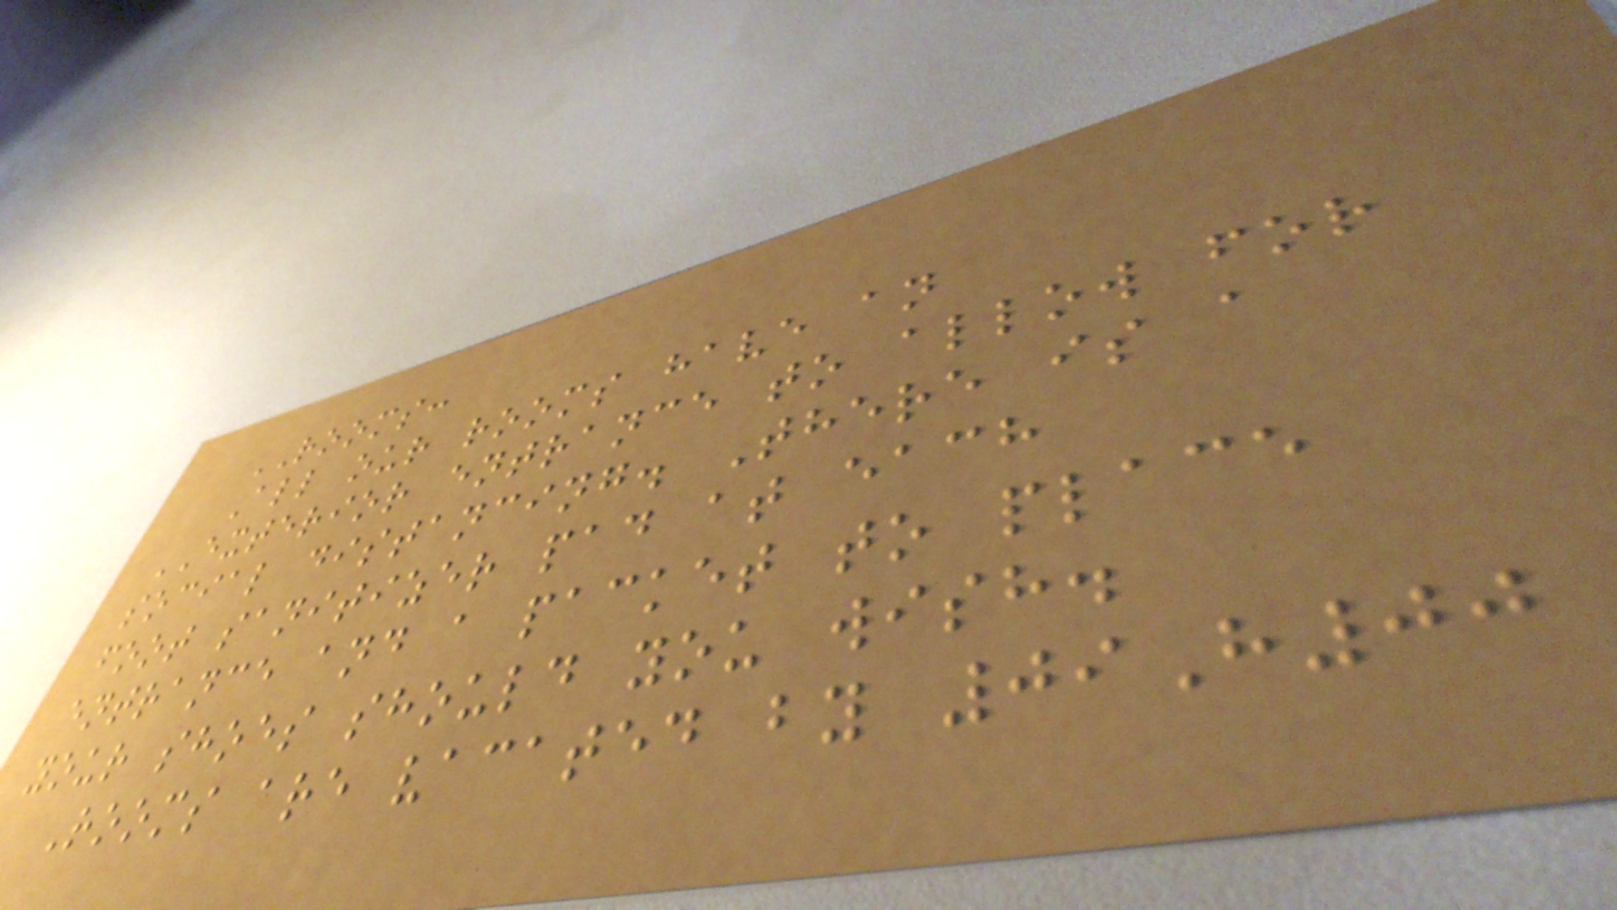ROOMS:
All our rooms have an
EXTERIOR entrance to allow for
social distancing. There is a
foot sanitizer pad at each
entrance and a packet to place
your shoes should you wish.
Rooms are vacated by 09H00
